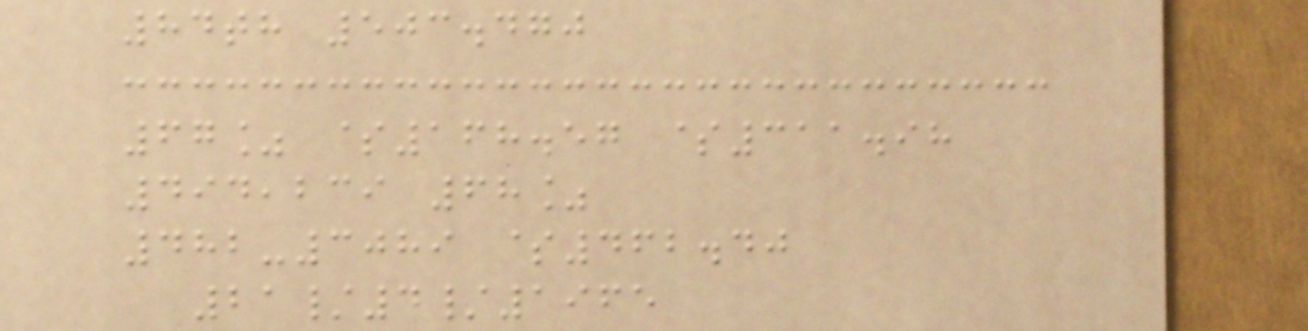84th 503.470
67% $168.57 $311.98
494,239 68%
482-3089 $462.40
21/4/1965
